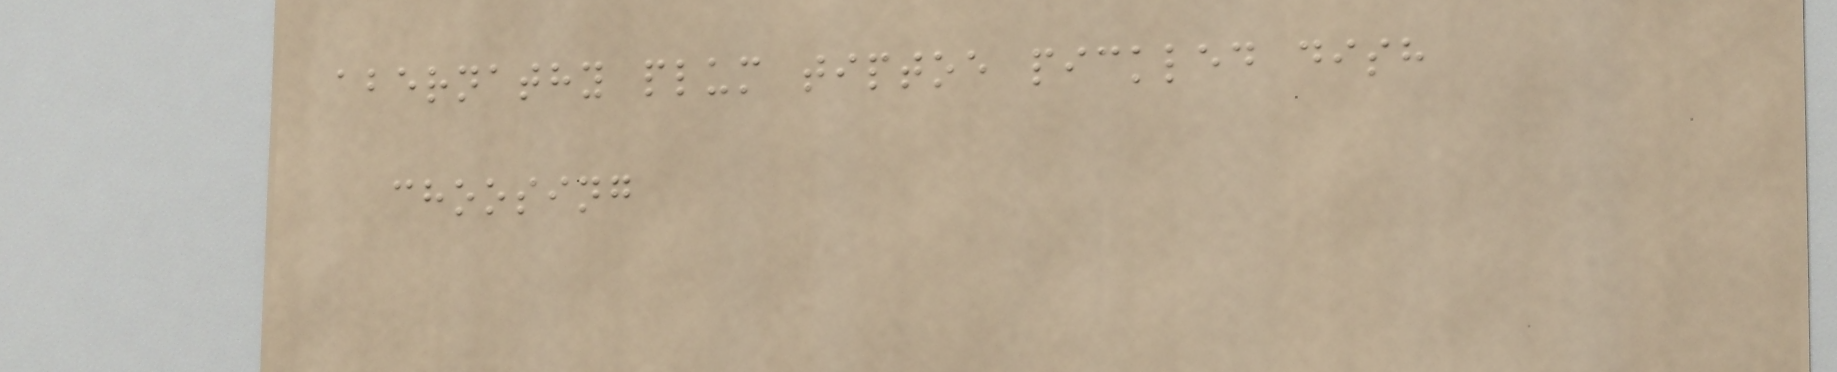abernathy plum tiptoe pickled dish
choosing
